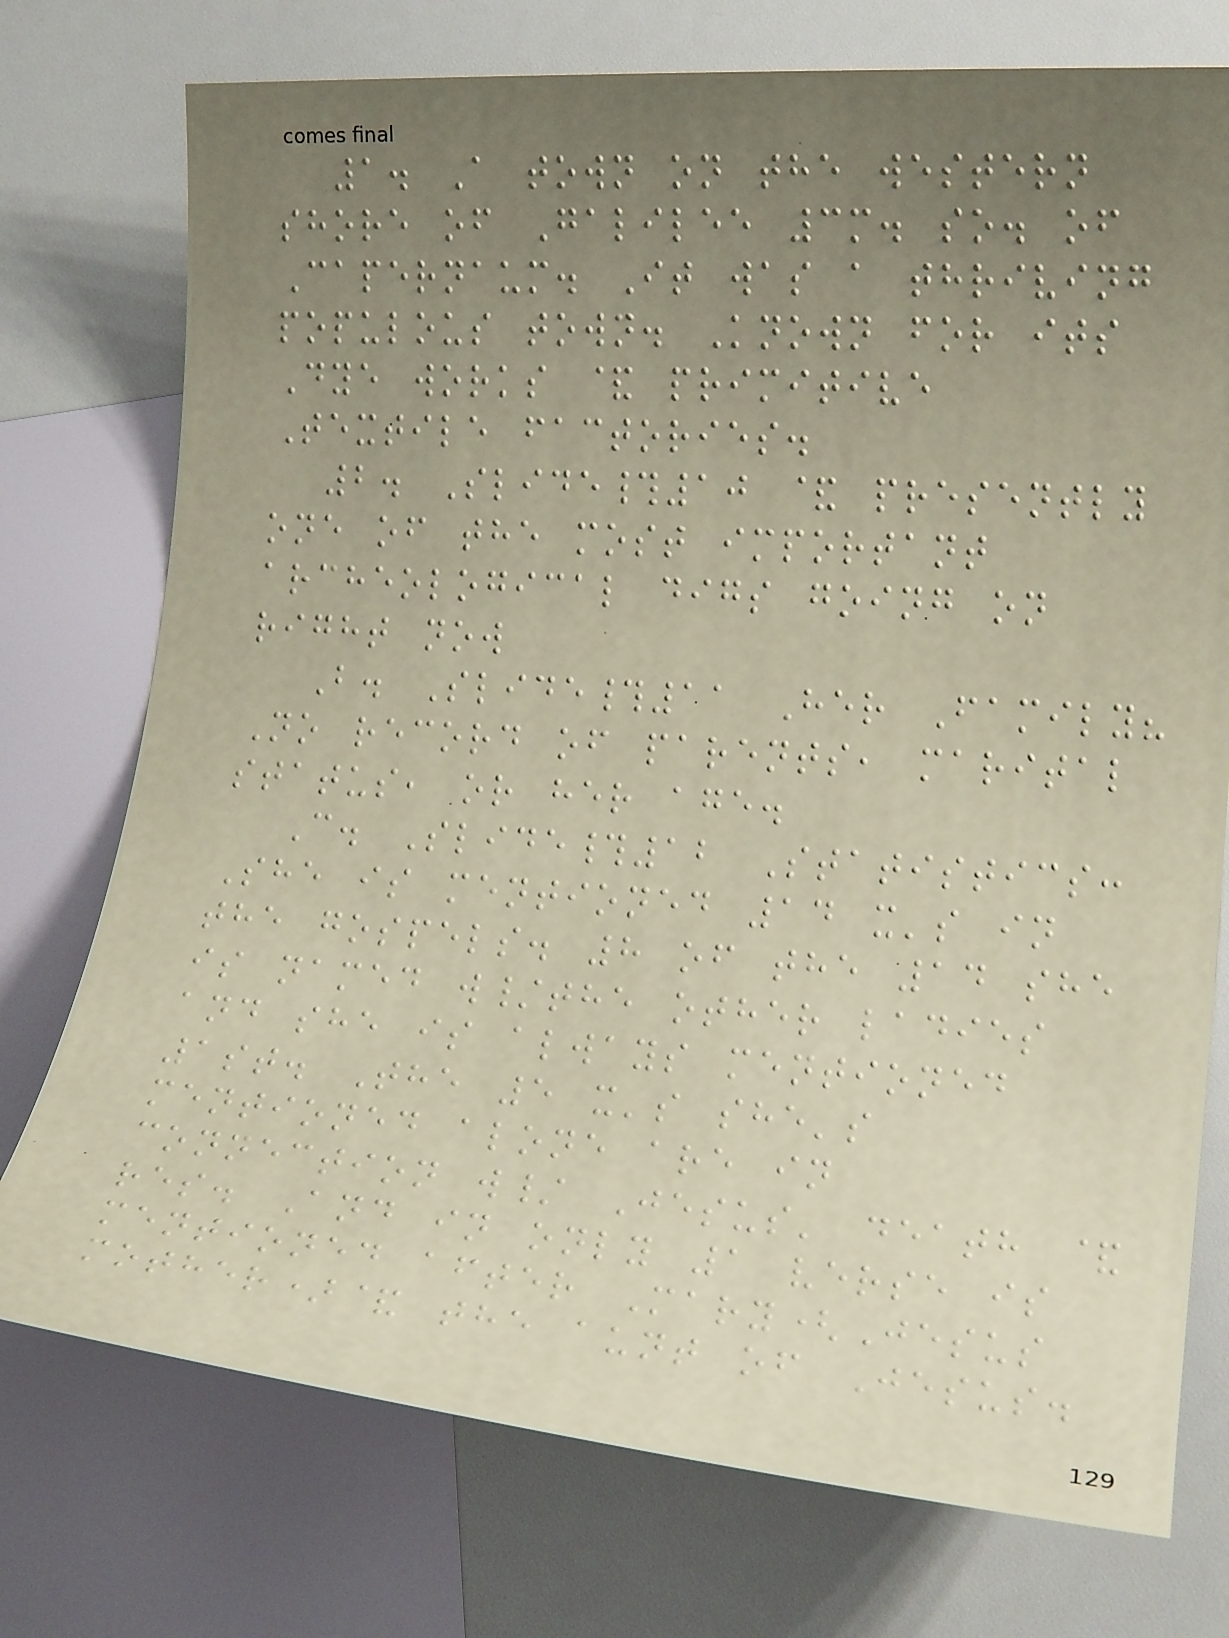1. A town on the western
shore of Galilee 3m. so. of
Capernaum. It was a thriving
populous town. Known for its
Dye works & primitive
Textile factories.
2. Slide#10 & presently
one of the most important
archeological digs going on
right now
B. Slide#11 Her Family?
No record of parents, marital
status, or her age.
C. Slide#12 Statistics:
She is mentioned 14 x's in
the gospels. 8 of the 14 she
is named w/the other ladies
and she is always mentioned
1st. The 5 x's she's
mentioned alone are in
connection w/ Jesus' death &
res. And in only 1 verse is
mentioned after Mary(Jesus
mother)& the aunt of Jesus.
